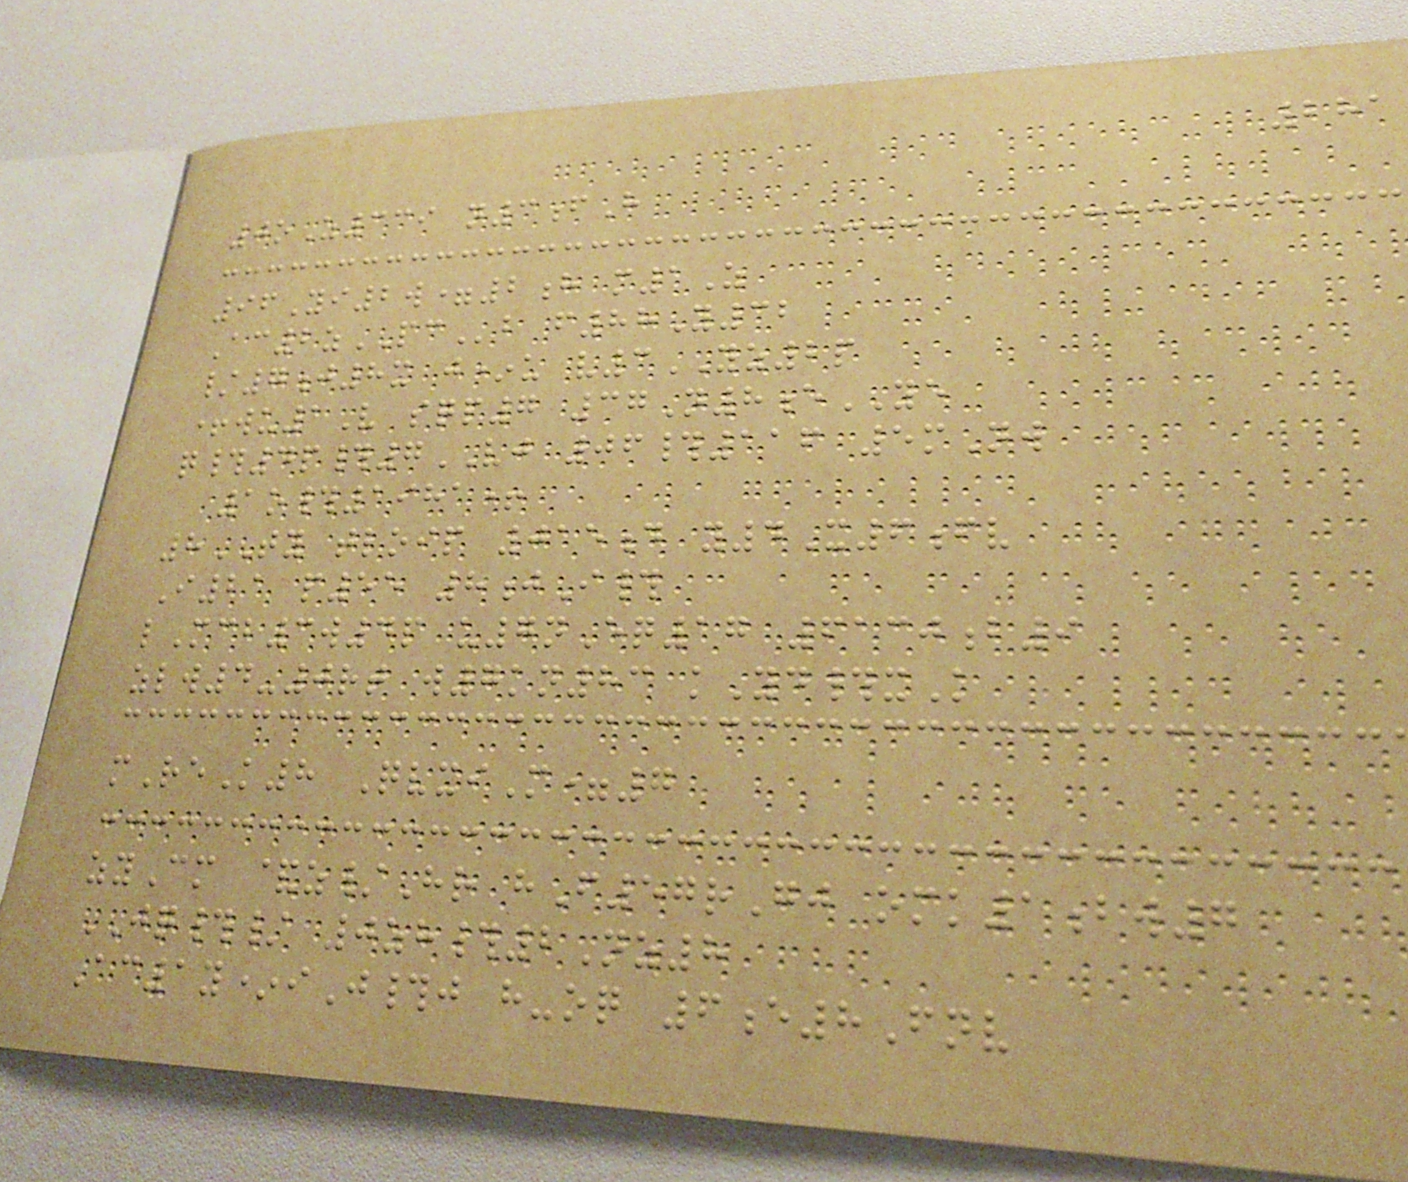281
0oZ339 n3fH
96Yi2w=2h m1Z
Ac2zPCb f88Y32
/7j8x j*u v3YZ2p
+wu1V sqp7 37N8eYE
q#4p#7VJ 06#116 5mNw
1o#1981+
8TY tloip 015d y4X6fv
I21 p55 8jI#
lMcb3w4p u7nEq17 6130b9
zlw4-0rt w7kn83 kYd#xK
mReK8 QvxiM=7
zyCm &z/Hr hF57rGj omk1bw7
JQ#/ 0zh#2Nz8
Ac1y*iJ#j h-oq 6e8Fnv
